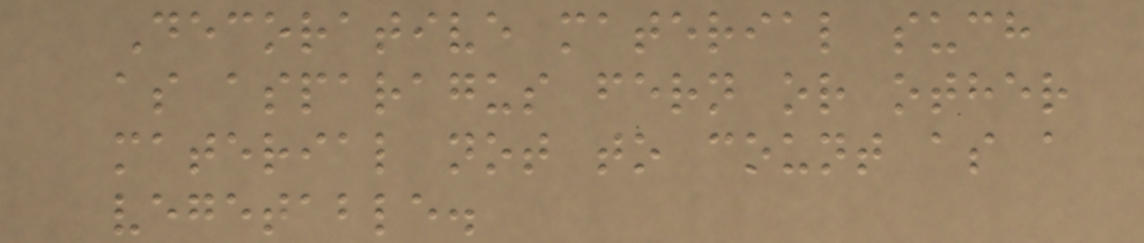Decorative material such
as asparagus fern or other
material not to count as a
vegetable.
